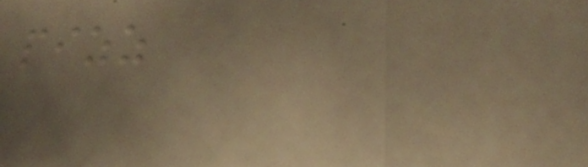pizz
